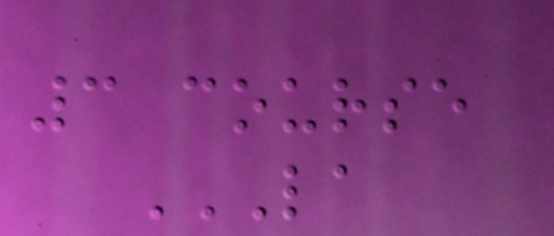3 course
LA
